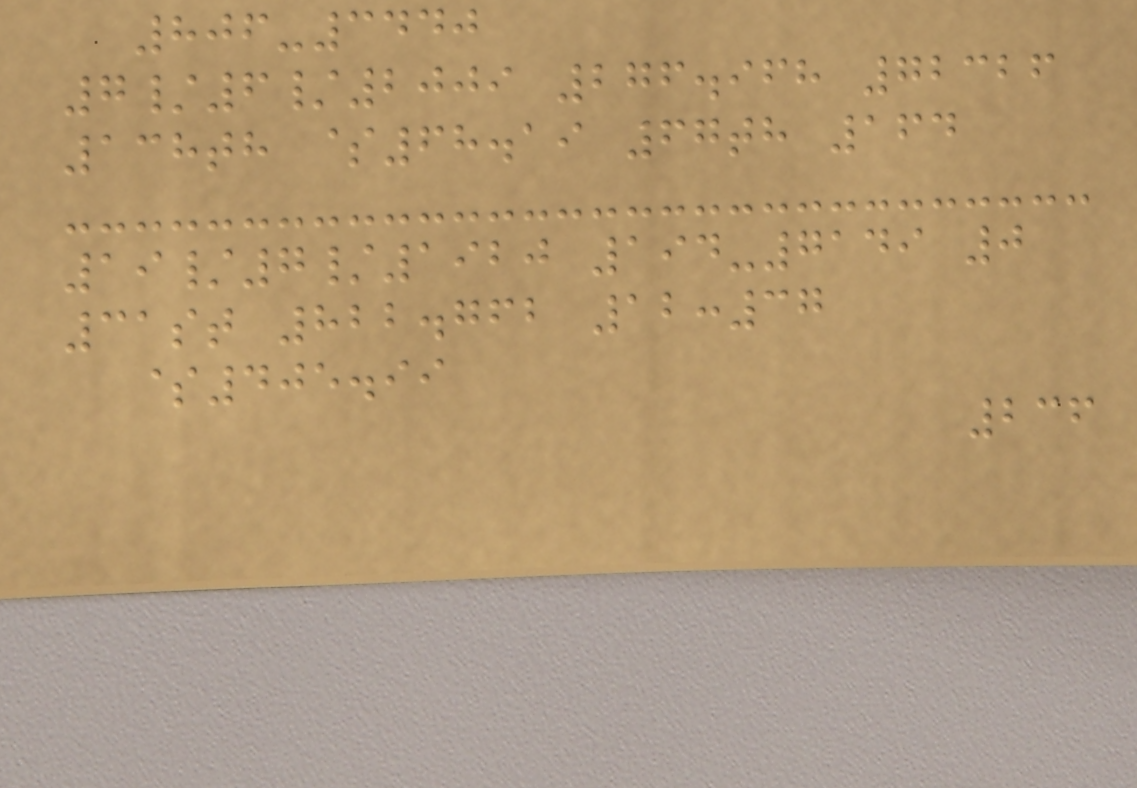806-3440
7/6/2009 276.968 72326
138th $68.19 67th 164
19/7/1920 194-7149 0
31st 822.762 12:37
$405.99
236
